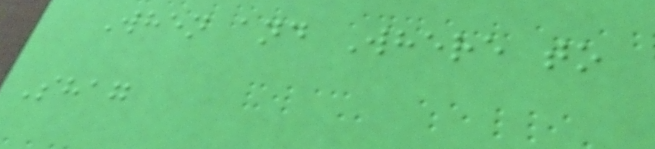When and Where to
Shag
